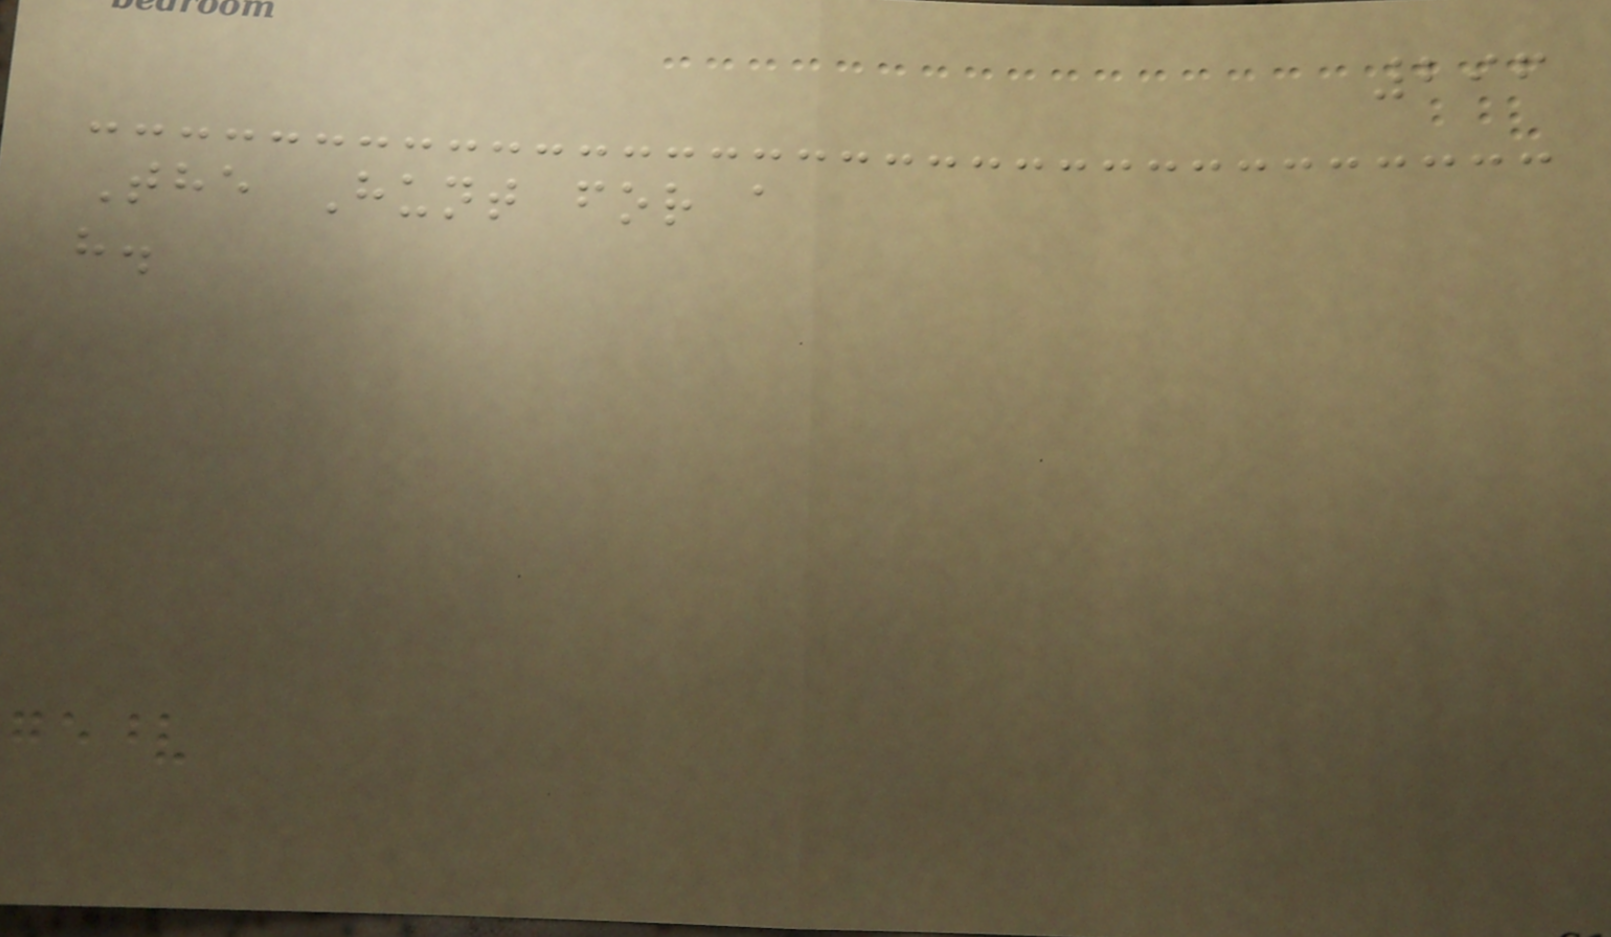296
The Hunt for a
h.
